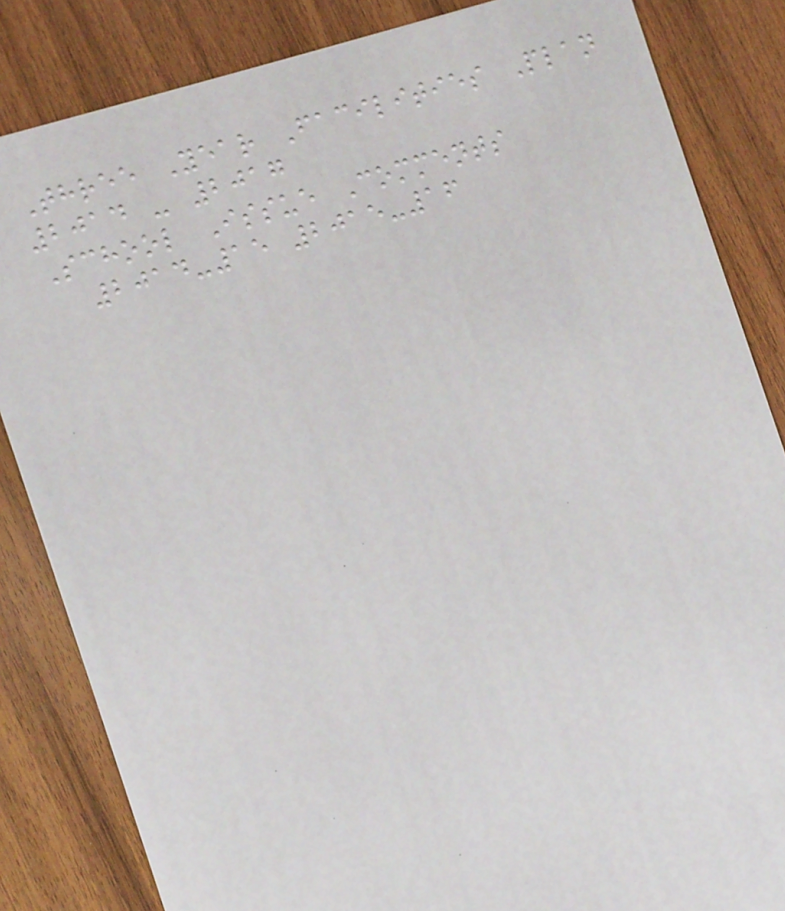Three Year Facilities Plan
2014 - 2017
School Issue Comments
2014-15 2015-16
